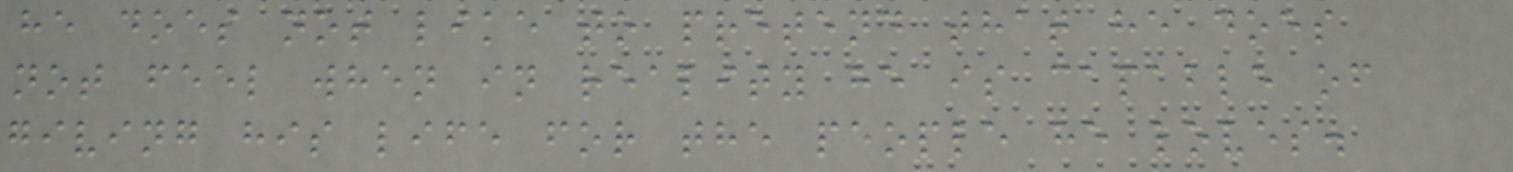he does not like to pretend that he does
not feel when in reality he is capable of
giving his life for the people he loves.
